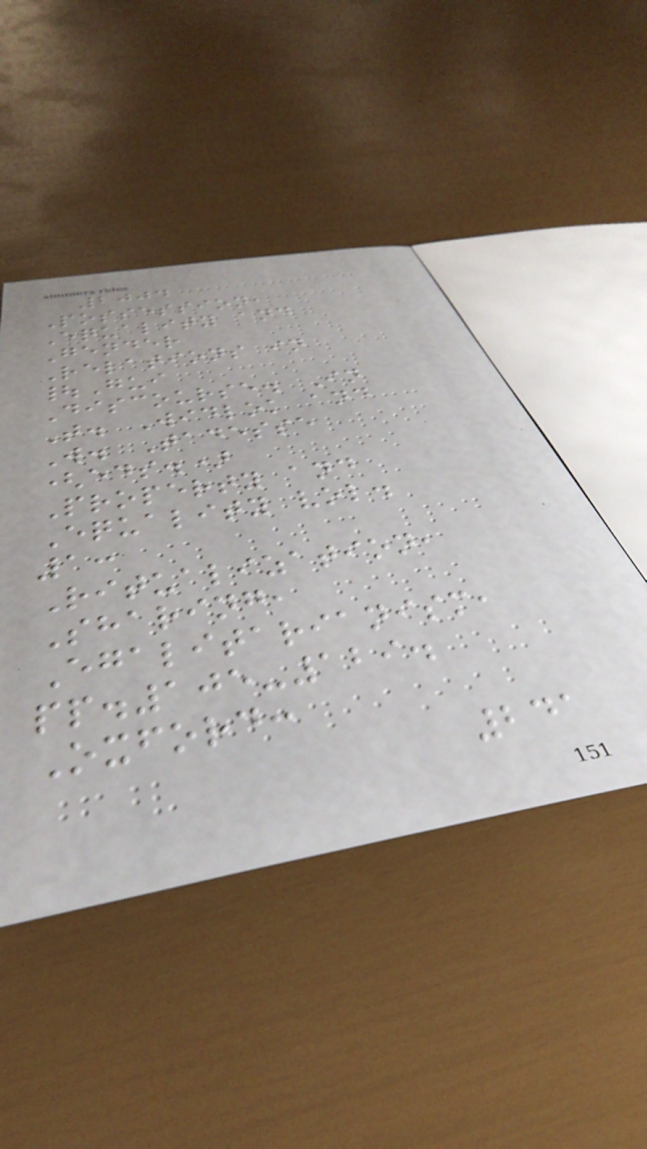2004
Possession,
Equality and
Gender
Relations in
|Gui
Discourse. In
T. Widlok and
W. Tadesse
(eds.)
Property and
Equality vol.
1:
Ritualization,
Sharing,
Egalitarianism,
pp.105-129.
Oxford:
241
